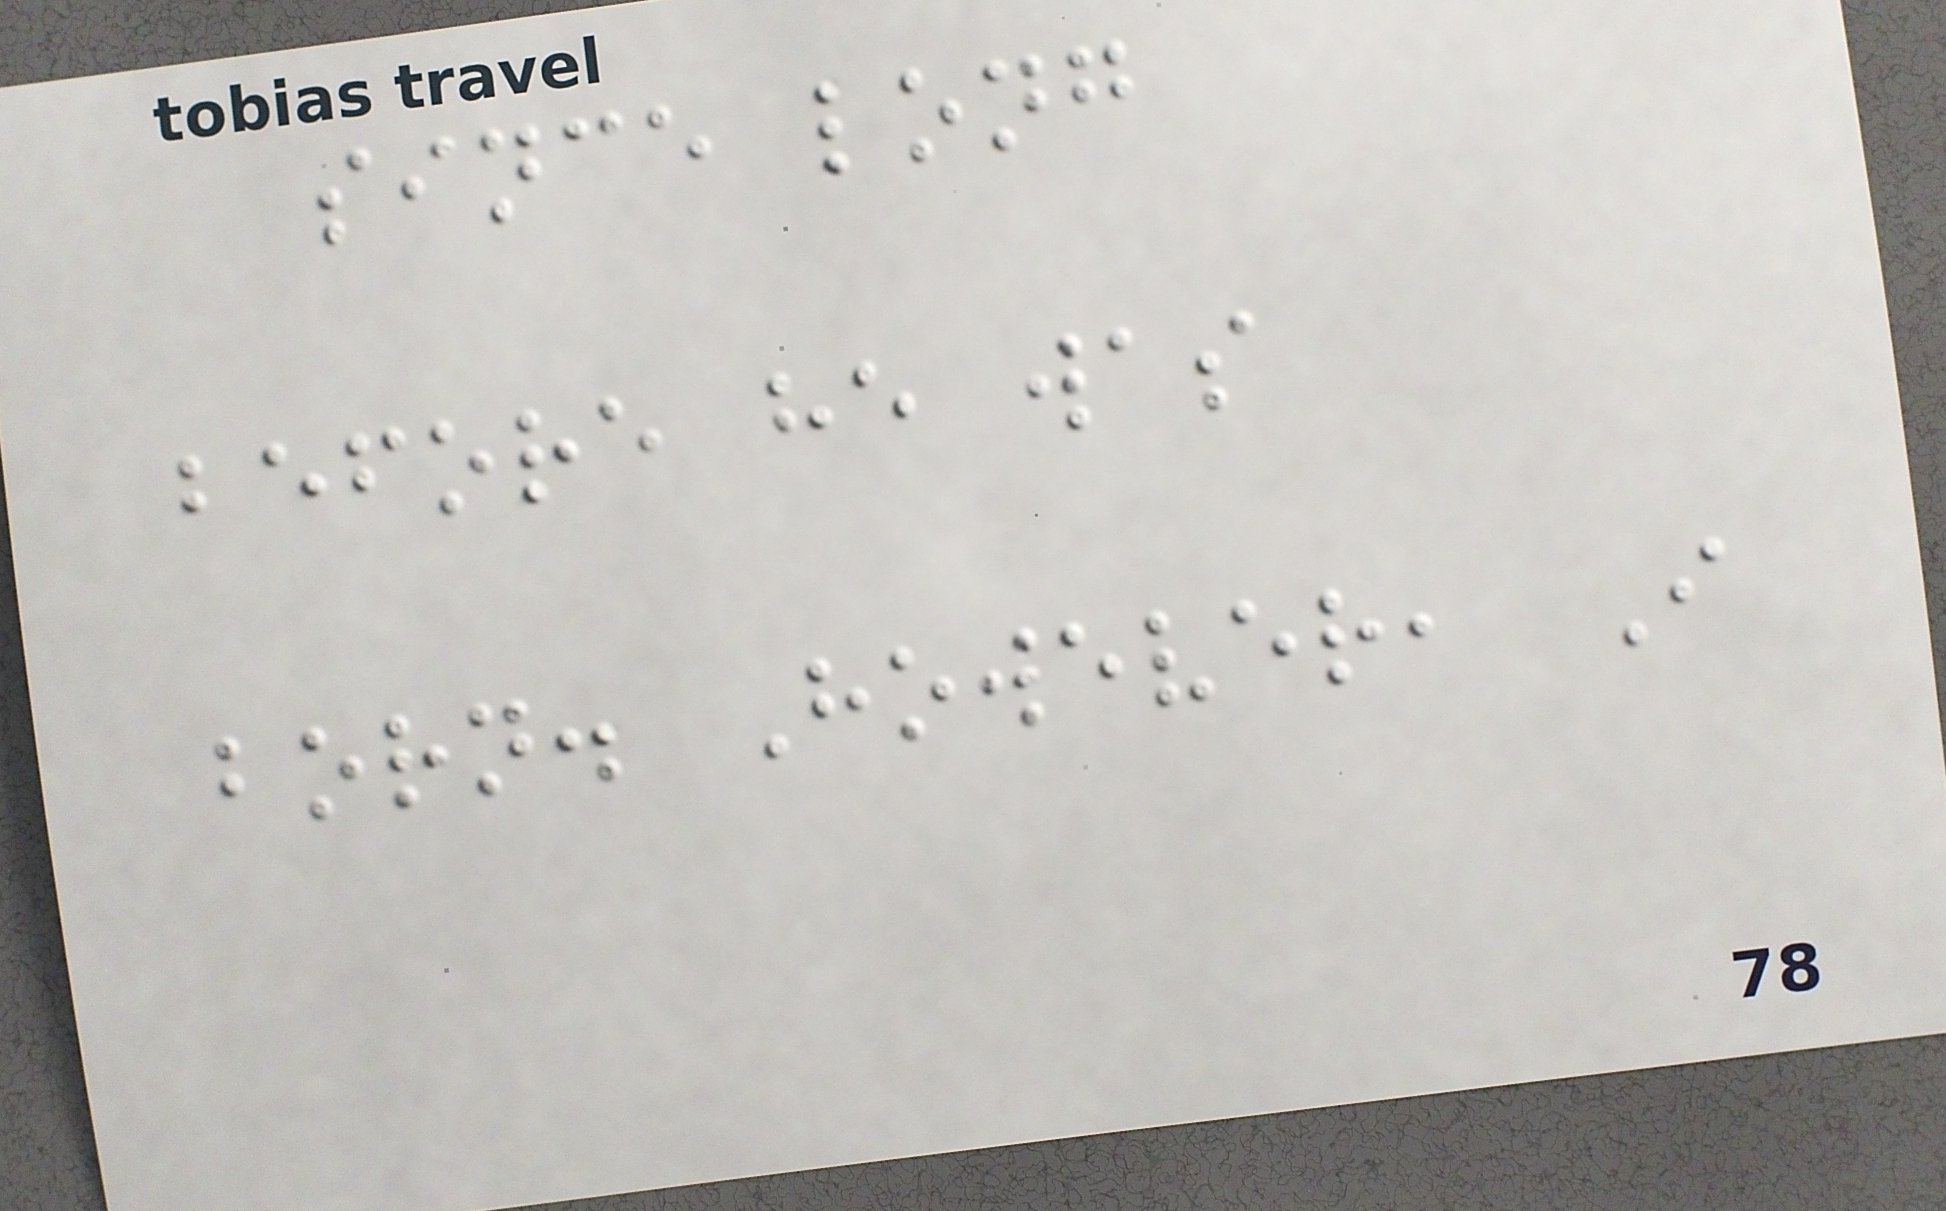since long
before he was
born. However, I
